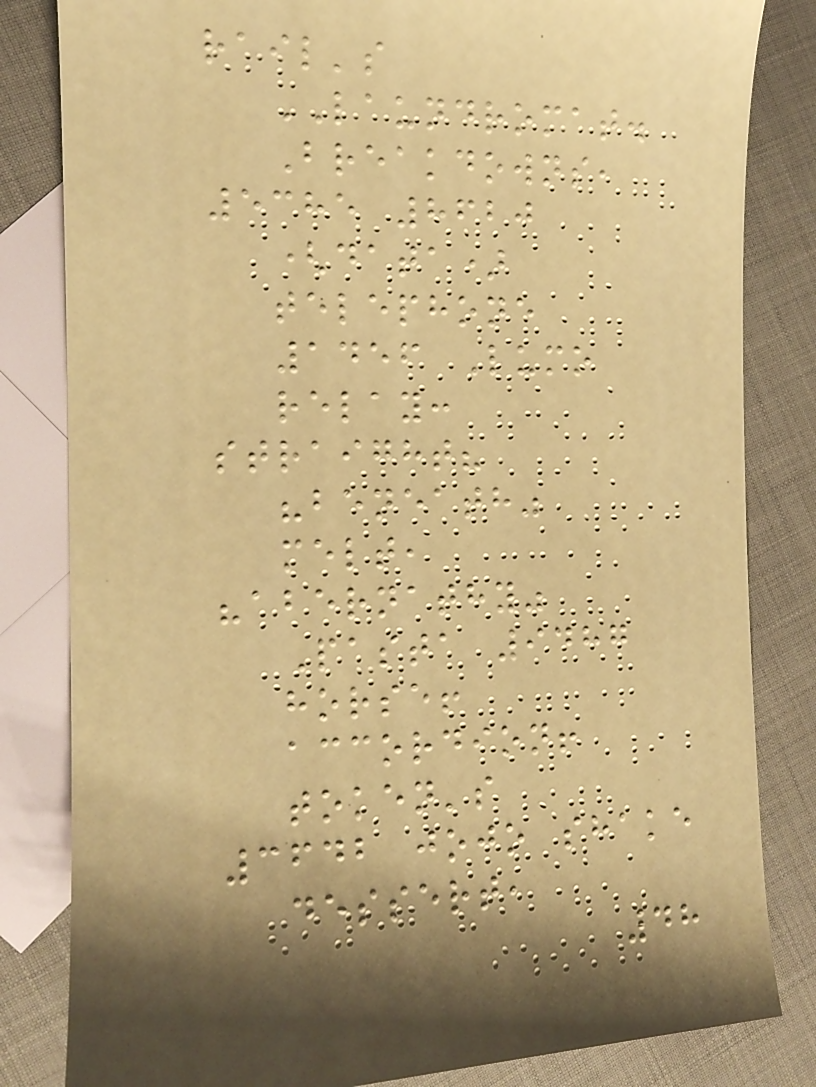rail's
LAUNDROMAT.
Breakdowns,
5385 8620
(data)
telephone
1456 Lumo
relay:
straight?
"beneath"
melt,
"abernathy"
Pasta 9487
horse!
accordion!
token's
3642 jojo shake
dessert,
48
